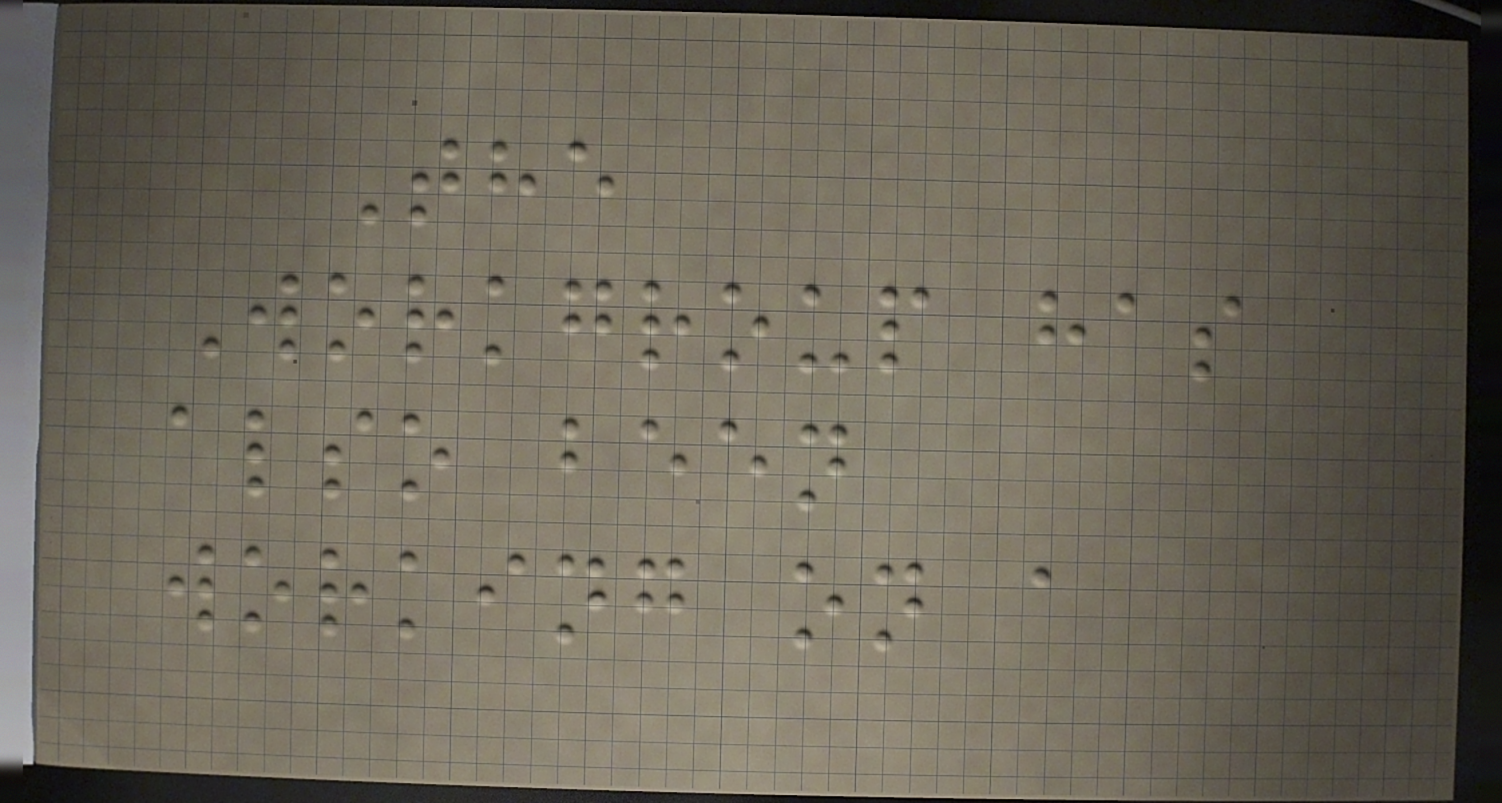The
Workgroup has
also been
working on a
